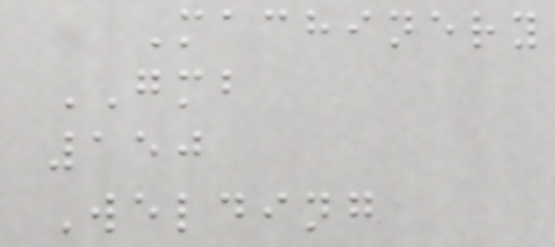Machinery
GMB
150
Welding
